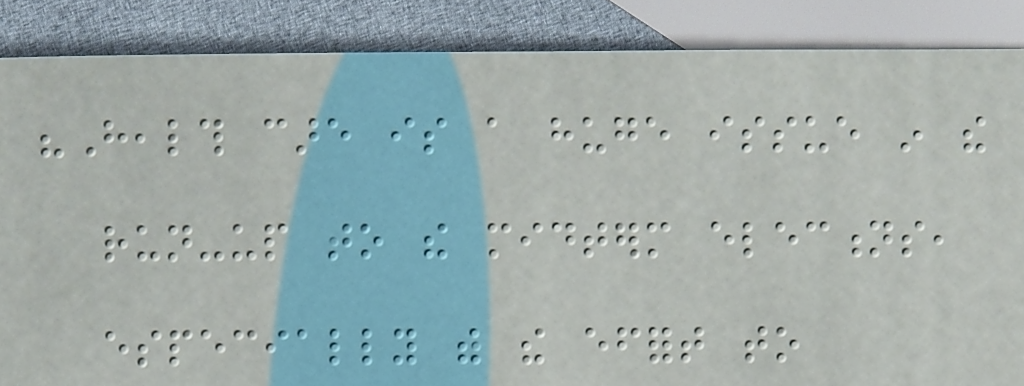"Health care is a huge issue in the
run-up to the midterm elections,
especially with the effort to
